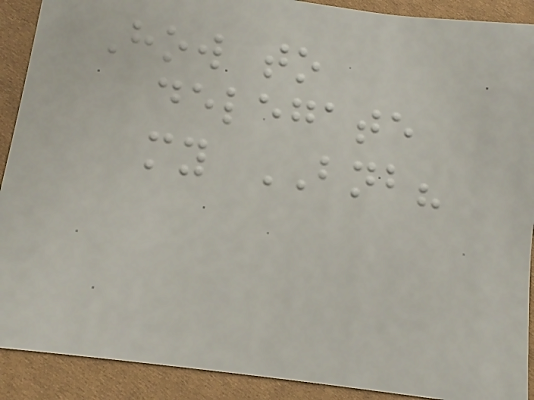How to
delegate
my BNB?
